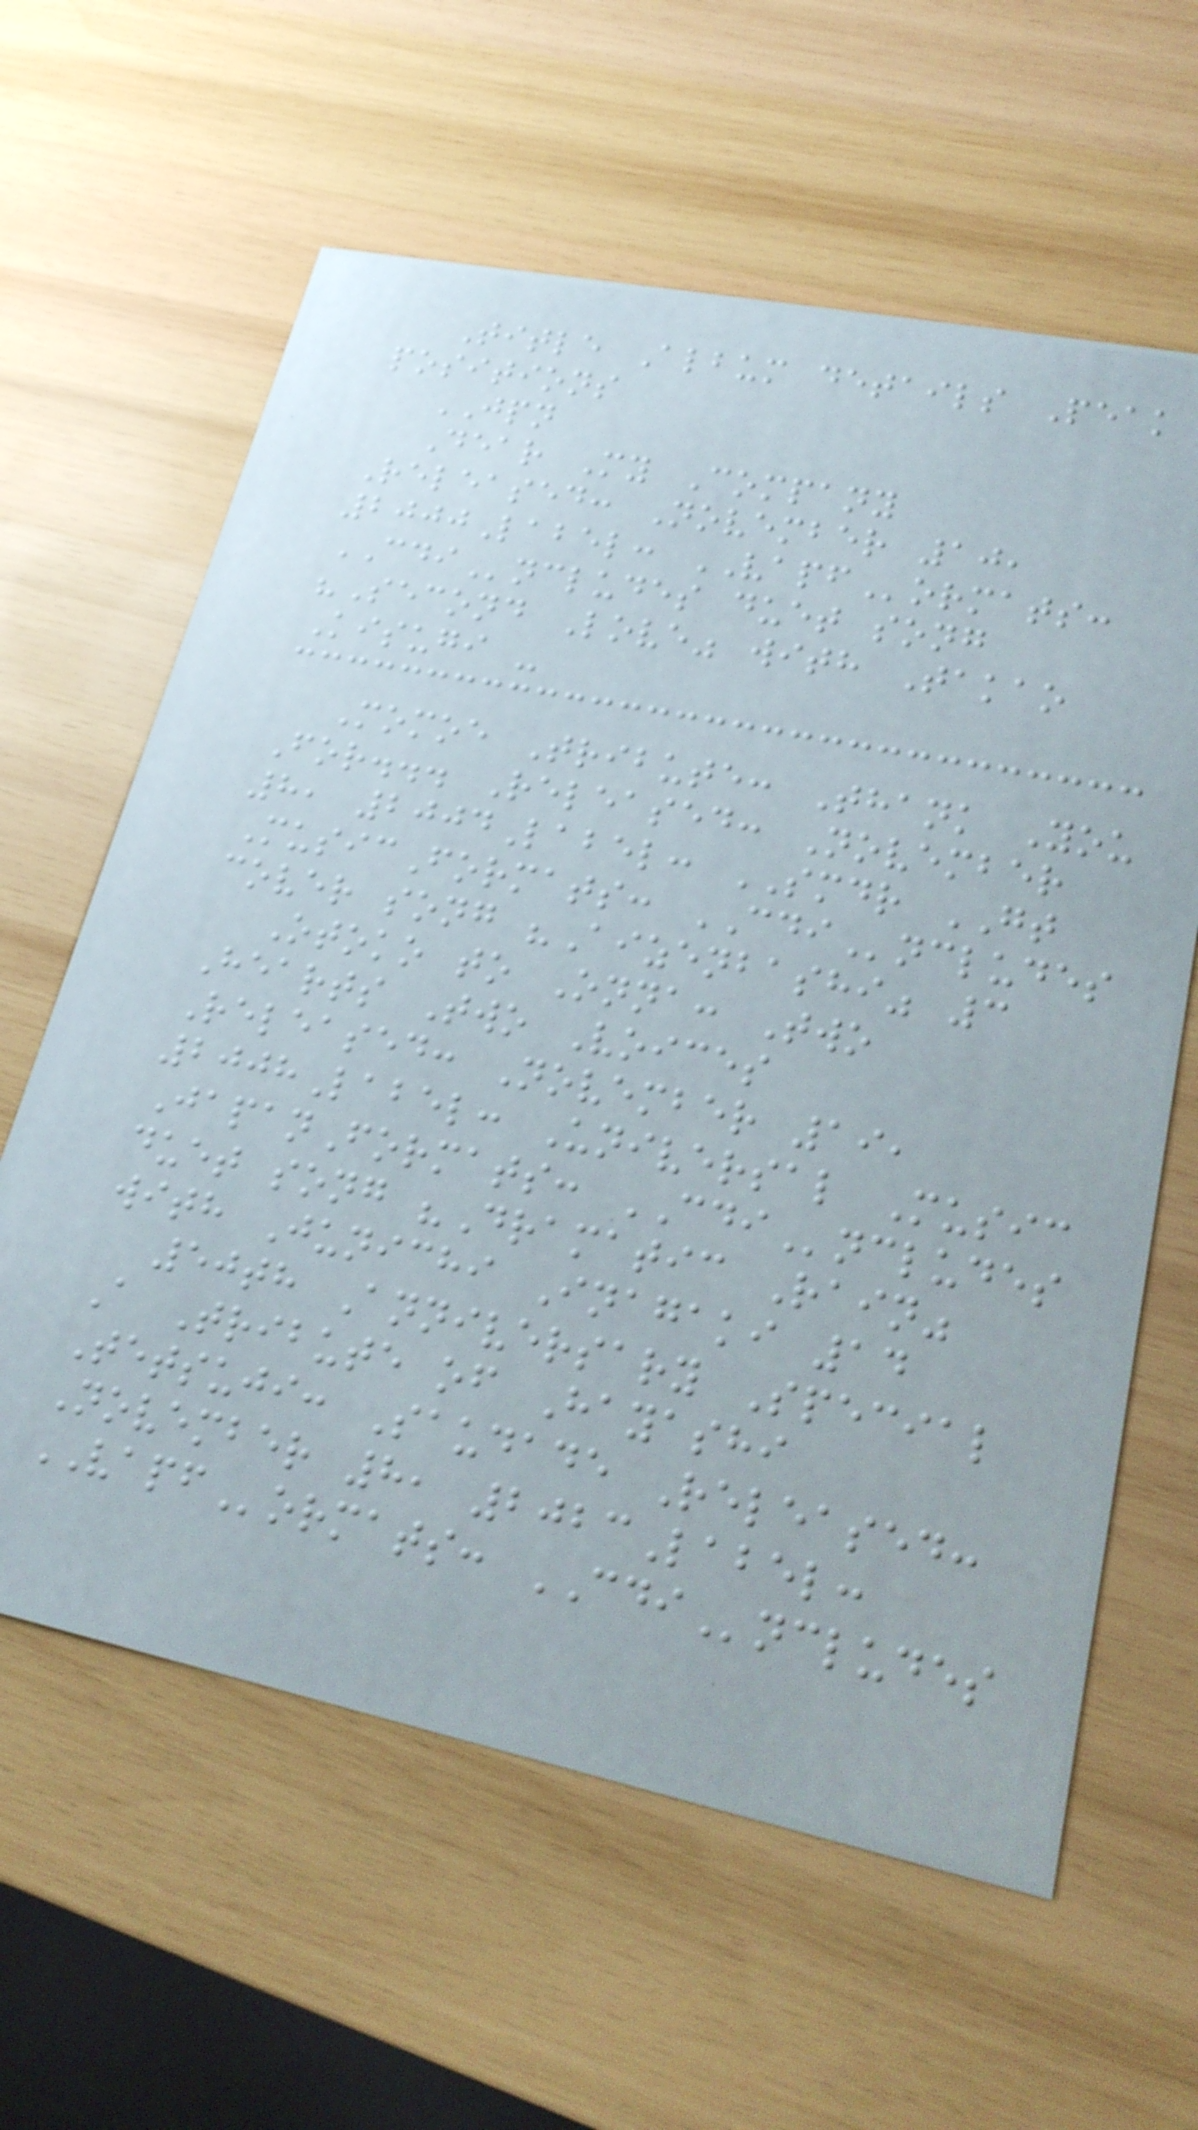Title Album details Peak
positions
JPN
Dear My Company
Released: November 10,
2000Label: VAPFormats:
CDIncludes duet song
"Second Love" with Takao
Kisugi -
Momoe Tribute: Thank You
For... Released: November
8, 2004Label: SMDR GT
MusicFormats: CDIncludes
cover song "Aizenbashi" 3
Otoko to Onna: Two
Hearts Two Voices
Released: November 19,
2008Label: Universal Music
JapanFormats: CDIncludes
duet song "Dramatic Rain"
with Junichi Inagaki 14
50th Anniversary Special
A Tribute of Hayashi
Tetsuji: Saudade Released:
November 8, 2023Label:
VAPFormats: CDIncludes
